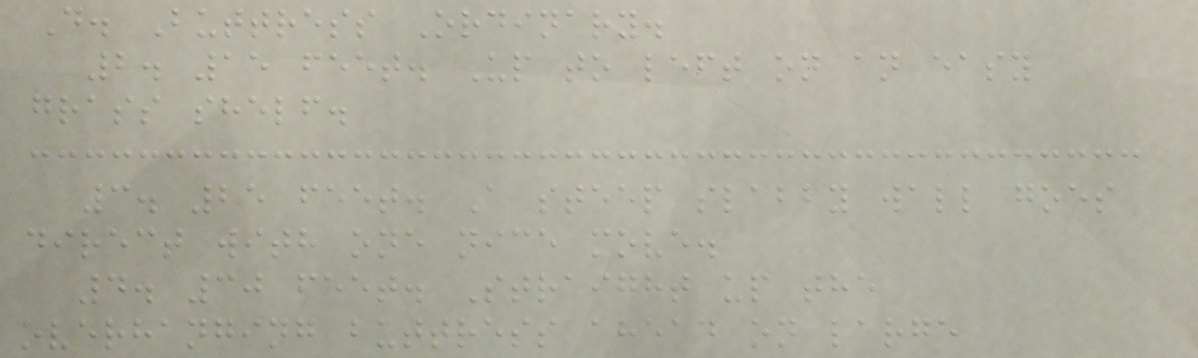D. Buttress Ordinary.
2. 15 feet. Up to left on an easy
grass shelf.
3. 25 feet. A steep slabby wall goes
direct with one nice move.
4. 30 feet. Straight up the
overhanging buttress ahead on large
